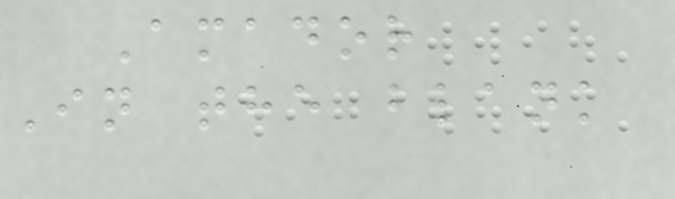Amador
In the blank
